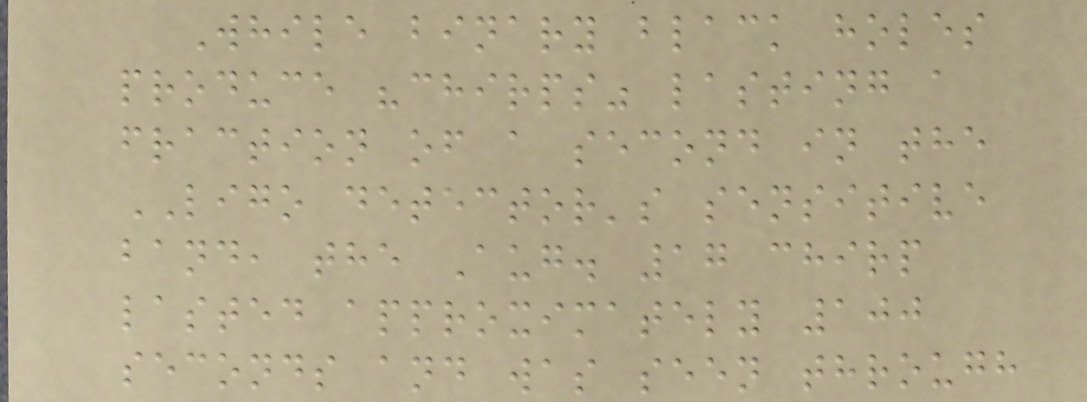While binary black holes
produce "chirps" lasting a
fraction of a second in the
LIGO detector's sensitive
band, the Aug. 17 chirp
lasted approximately 100
seconds and was seen through
